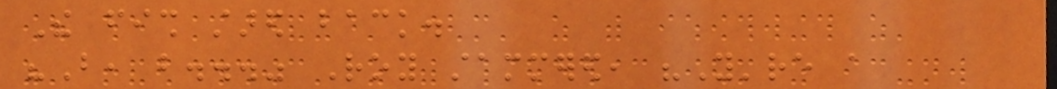The fish stared back.
"But, but..." Roy stammered, "You're a
